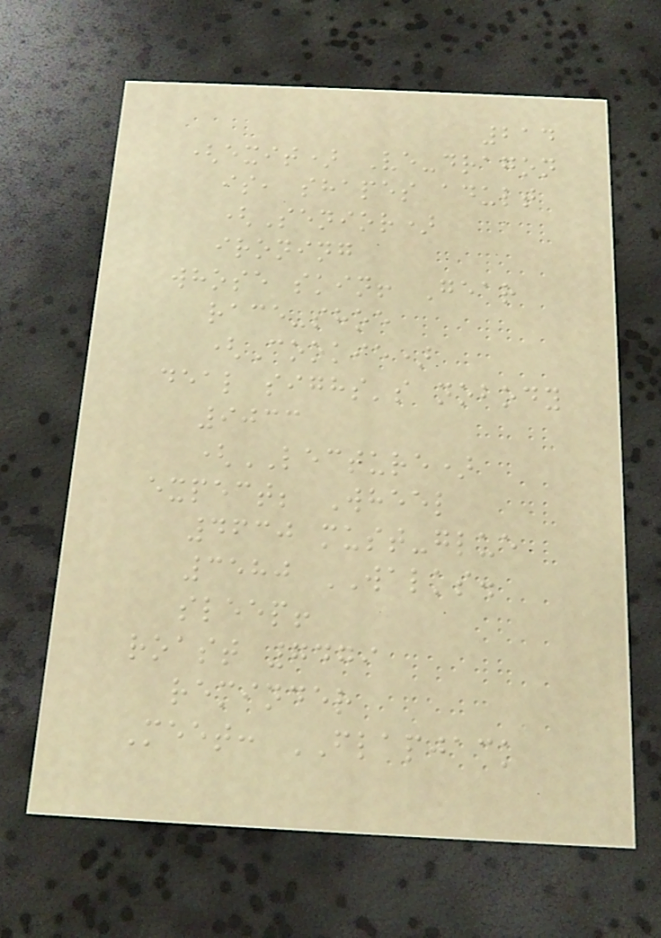214
(exit) Ve-dragon
is, shapes adult
(Senior)
ironing
whose skin! Gear
race-shoe
(Cookie)
deal sighs's nobody
9033
(LECTURE)
expect; Wheel
4630 must-glue
3580 WALKS.
sleep!
roast 7479
reminder
Meet: FLAPJACK
